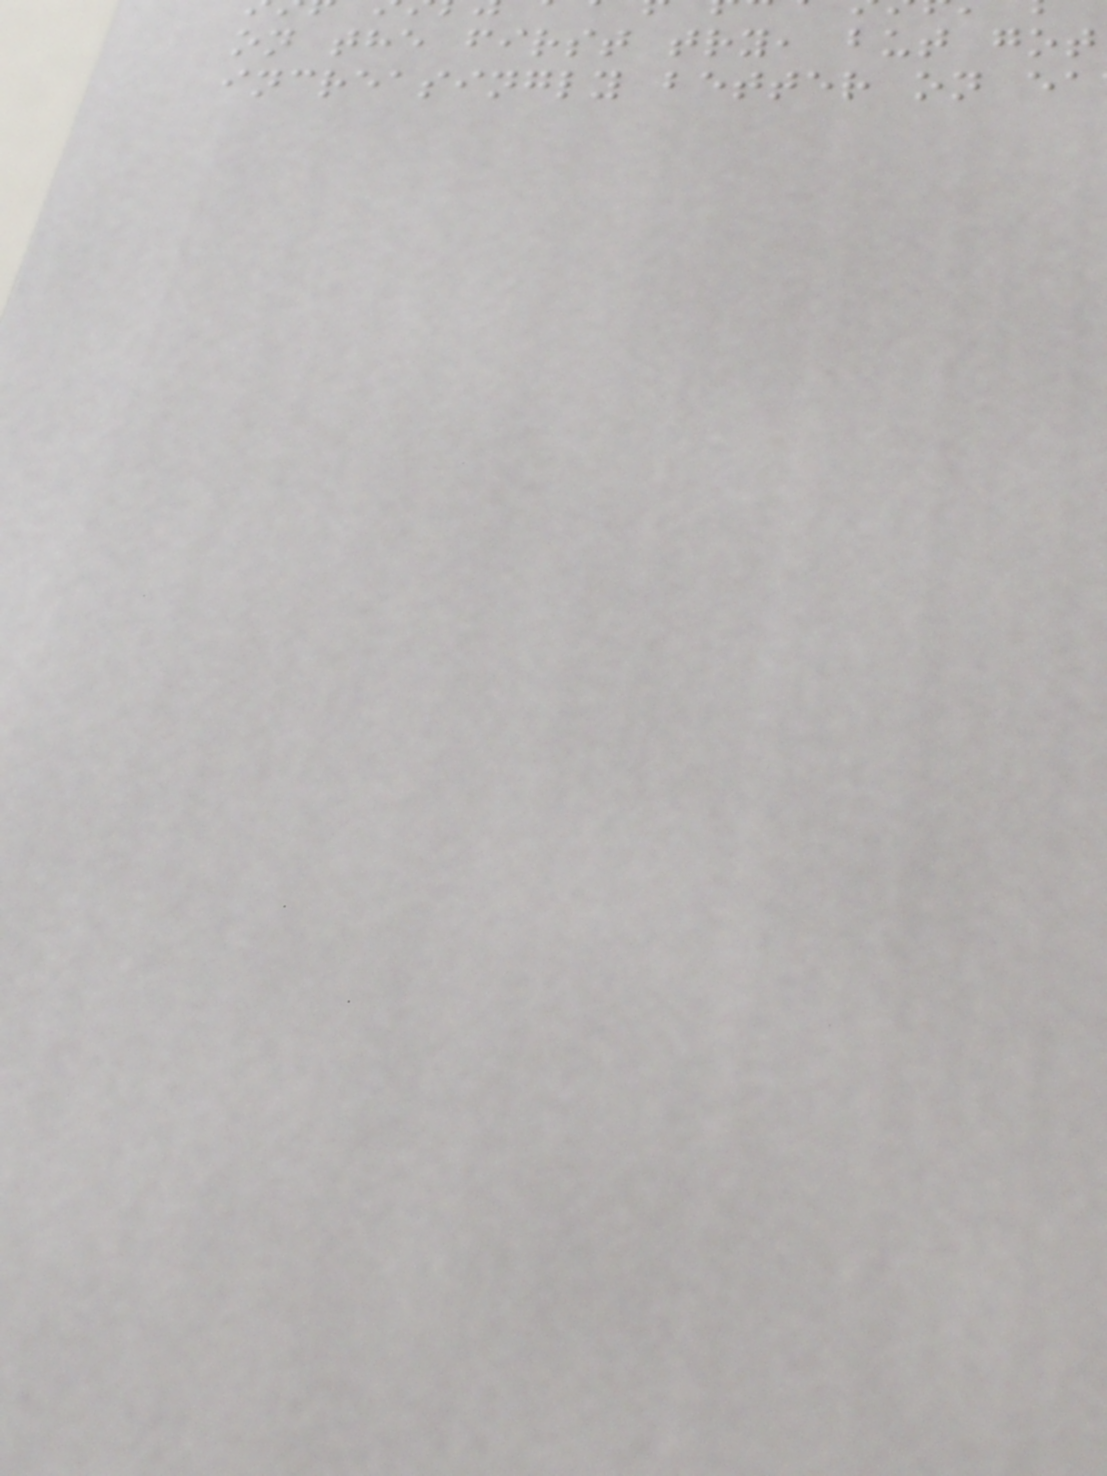on the first try, but got
increasingly better on ea
